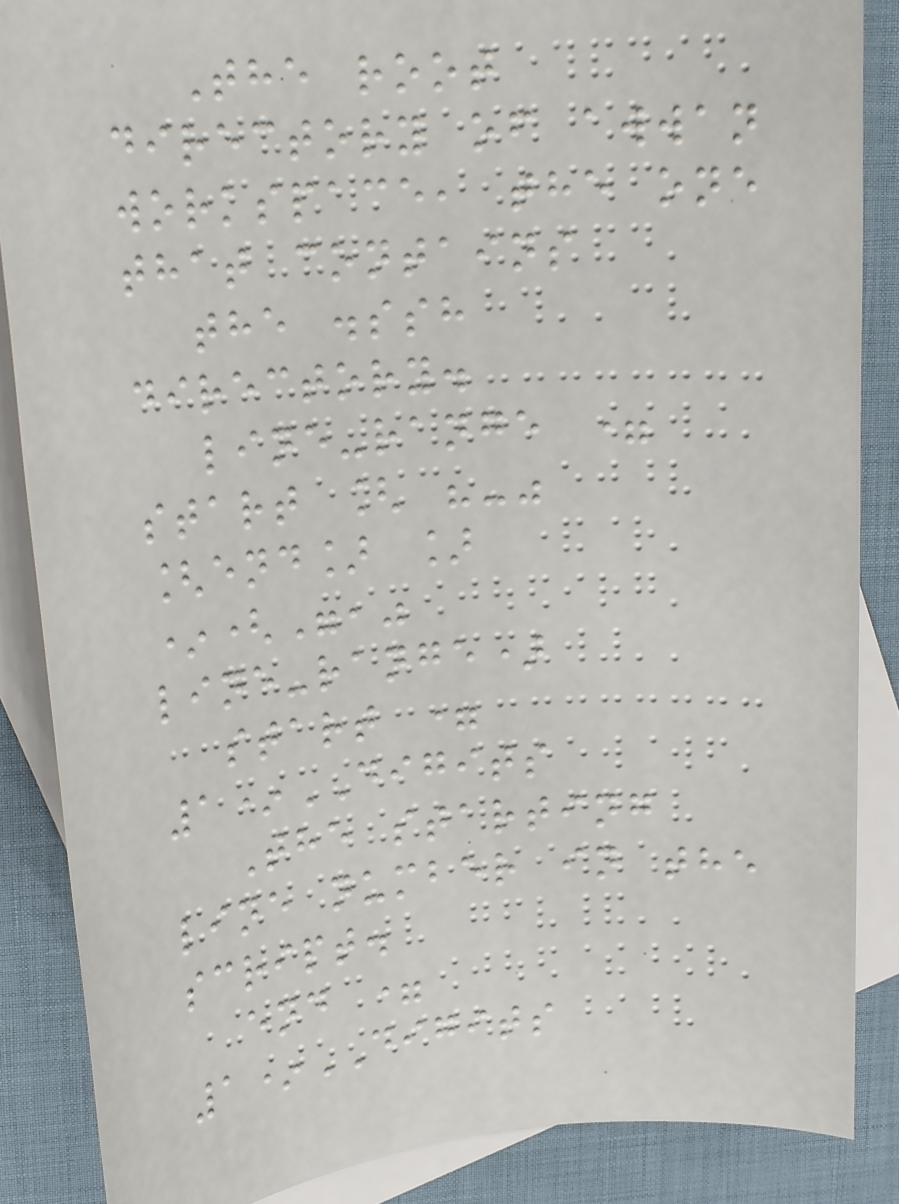The root
directory of awwan
workspace, the one
that contains
the .ssh
directory.
line-range =
start [ "-"
[end] ]
*(","
line-range)
start =
1*DIGITS
The starting
line number in the
script.
end =
1*DIGITS
